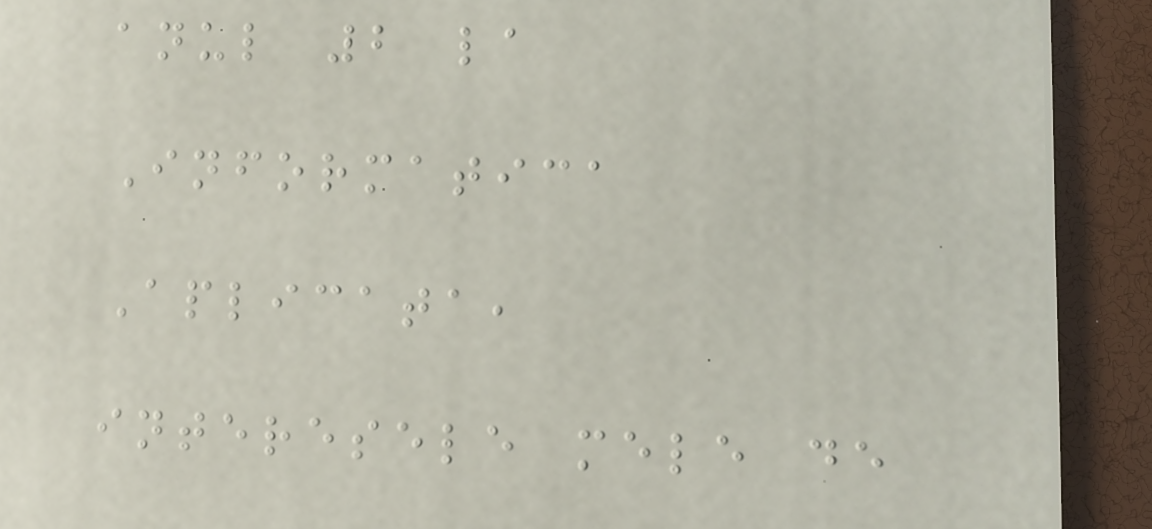anul 2 la
Informatica
Aplicata,
interesele mele de
